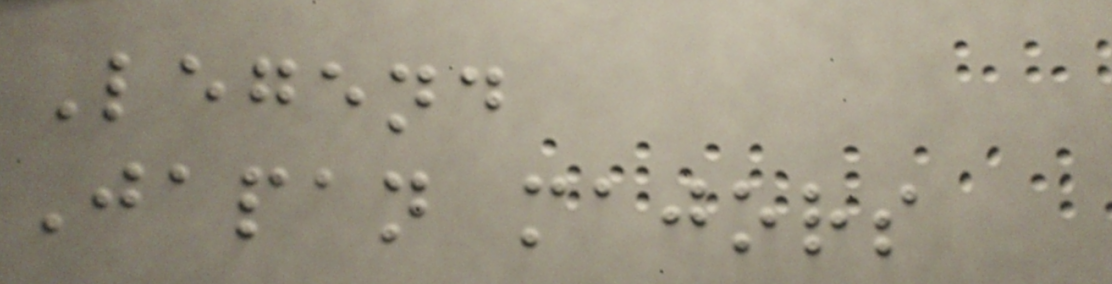Legend
Japan majors
